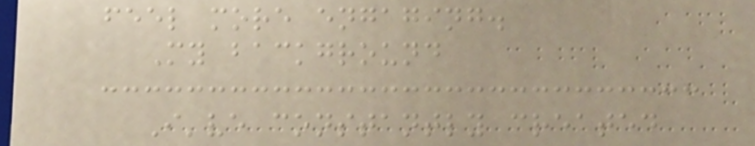feel more engaging.
My background
I've constantly created
